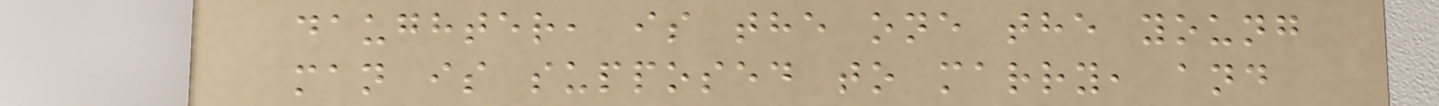daughter, is the one the young
man is supposed to marry, and
